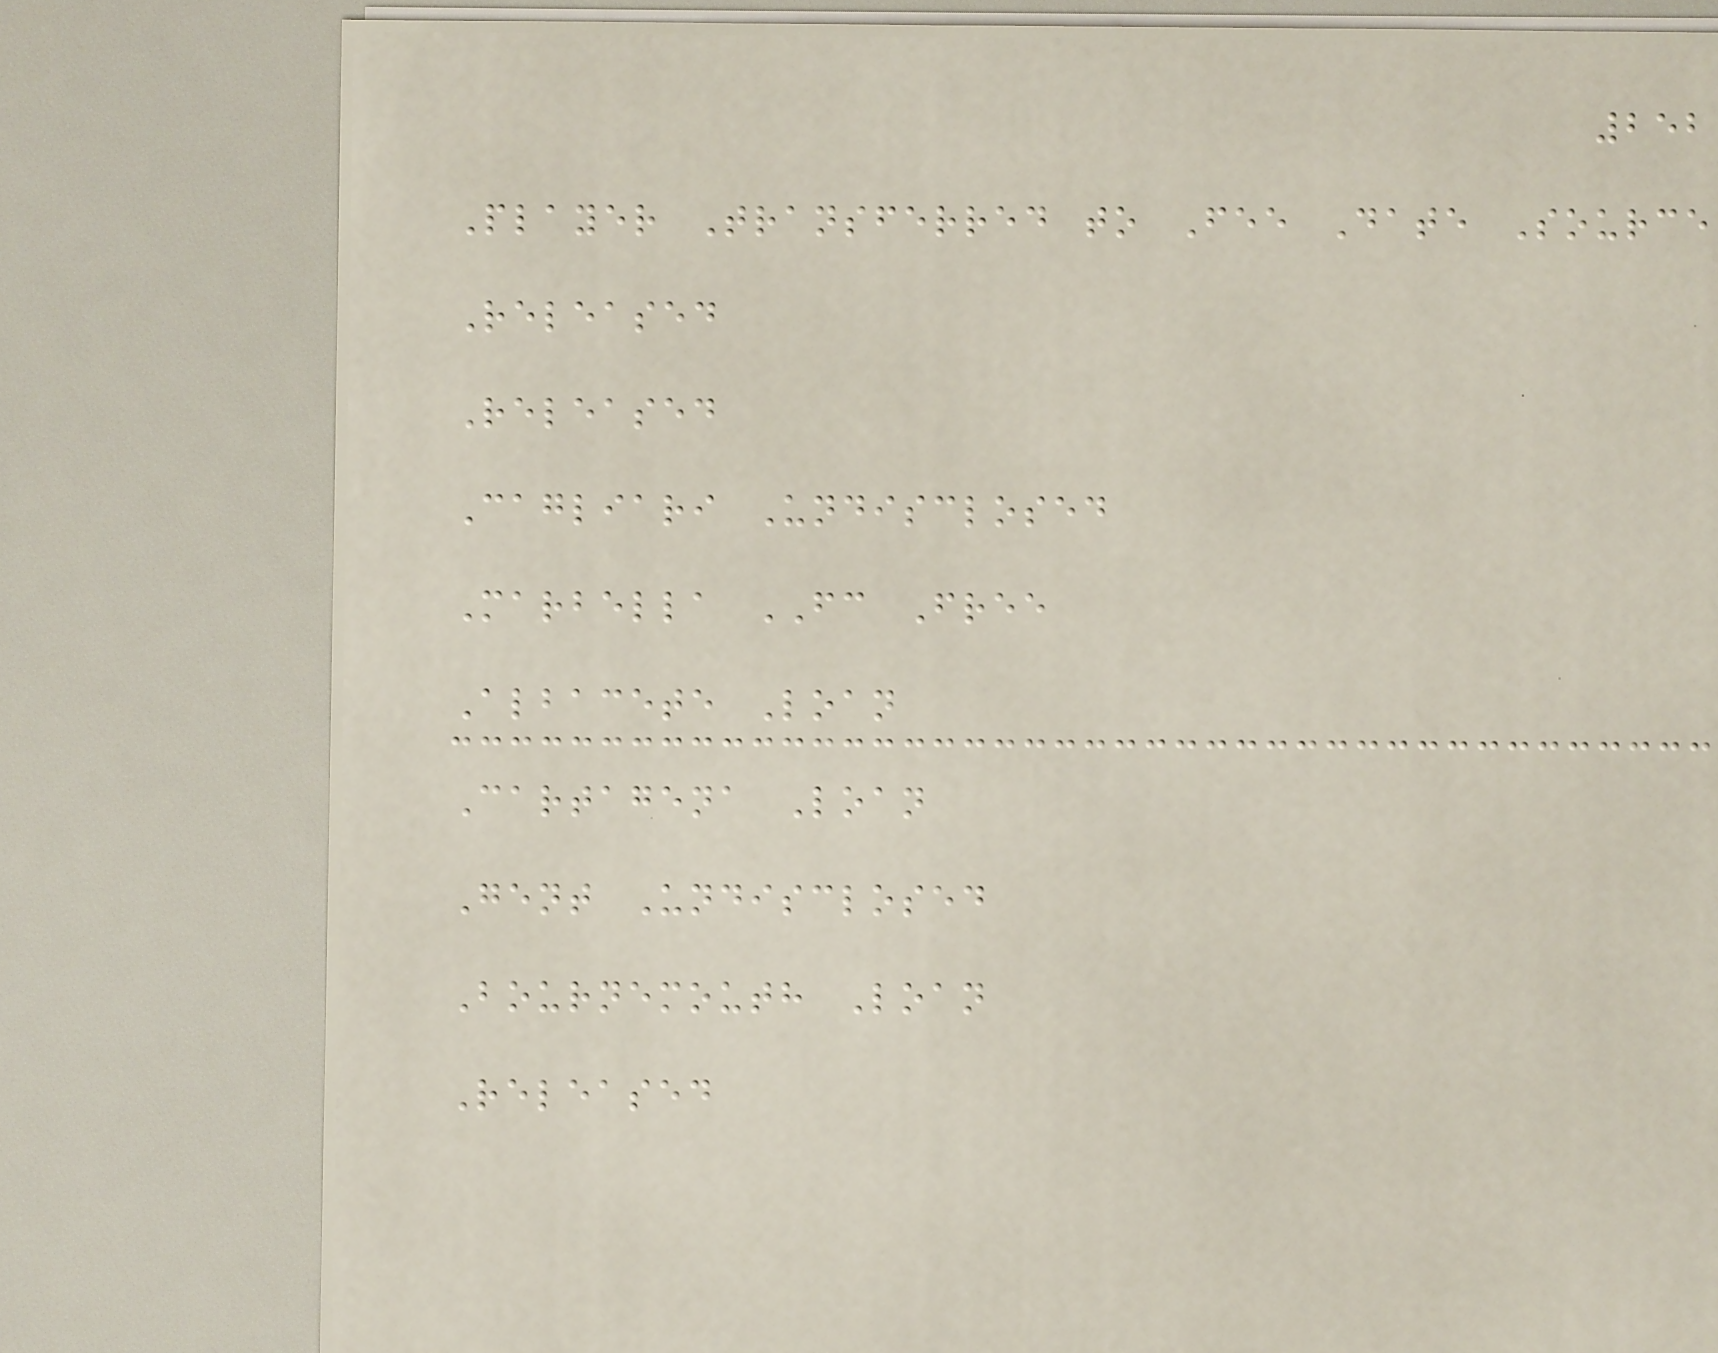252
Player Transferred to Fee Date Source
Released
Released
Cagliari Undisclosed
Marbella FC Free
Albacete Loan
Cartagena Loan
Gent Undisclosed
Bournemouth Loan
Released
